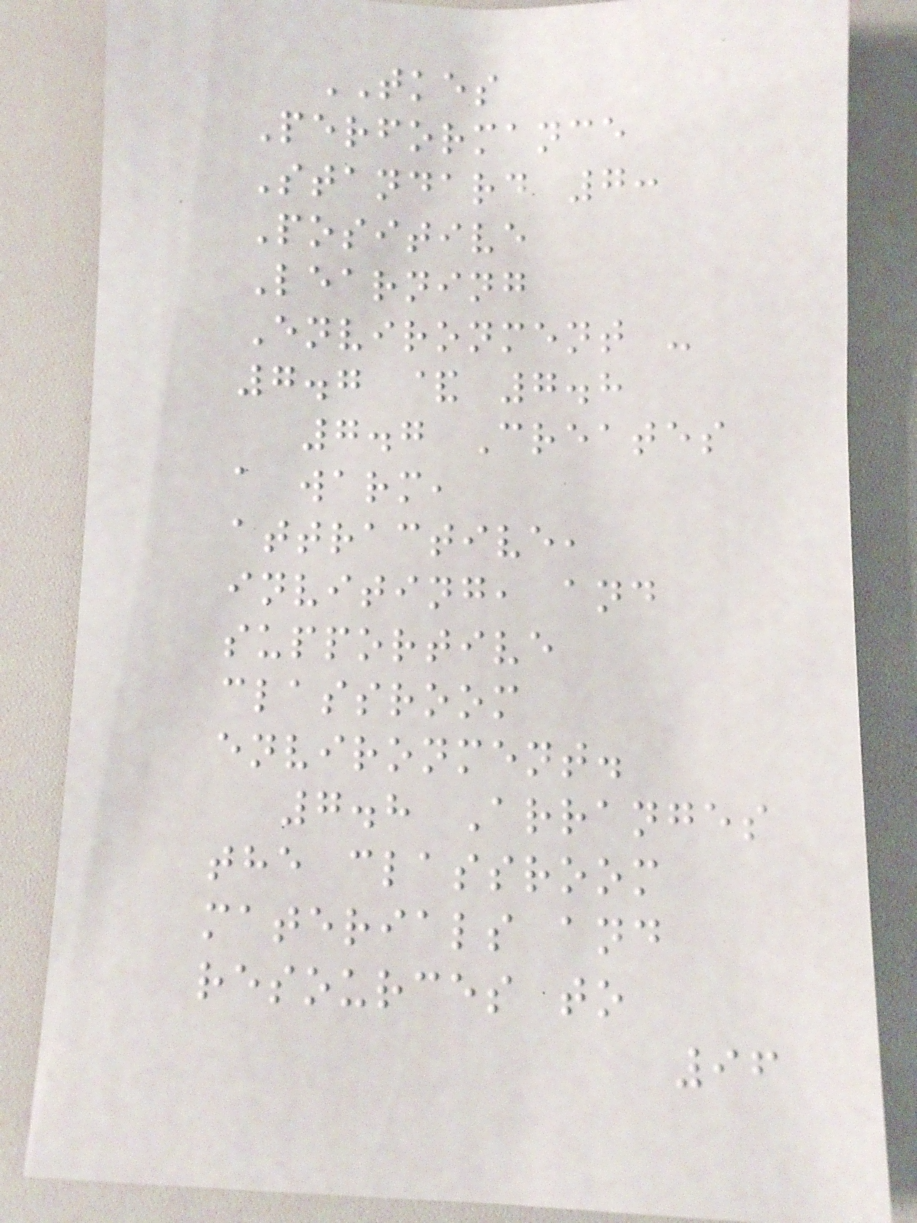TKES
Performance
Standard 7:
Positive
Learning
Environment -
7.7 & 7.8
7.7 Creates
a warm,
attractive,
inviting, and
supportive
classroom
environment.
7.8 Arranges
the classroom
materials and
resources to
96
